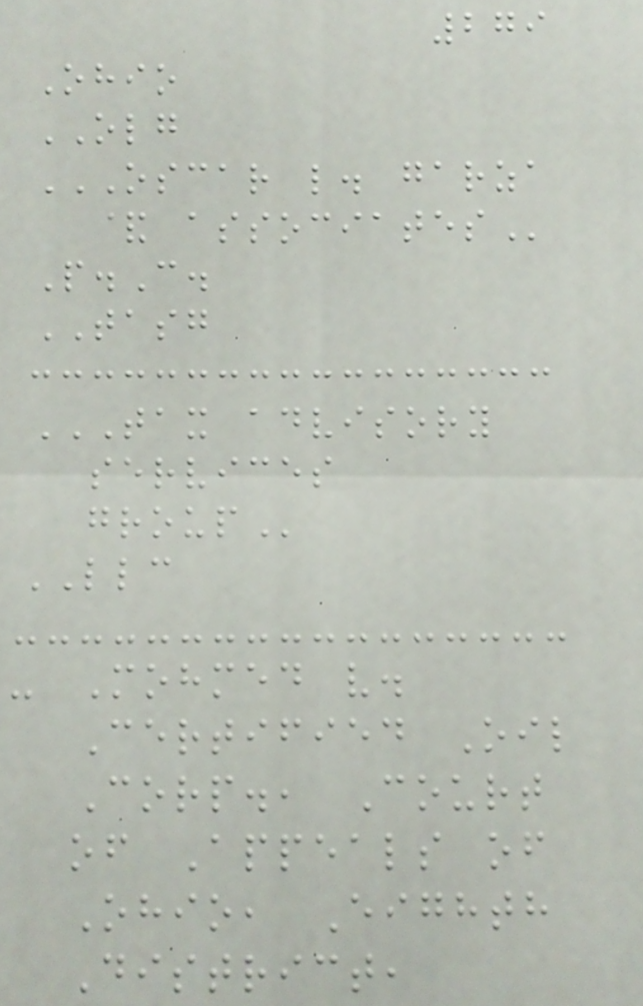279
Ohio
OLG
OSCAR L. GARZA
& ASSOCIATES
P.C.
TASG
TAX ADVISORY
SERVICES
GROUP
LLC
- Mohmed v.
Certified Oil
Corp., Court
of Appeals of
Ohio, Eighth
District,
